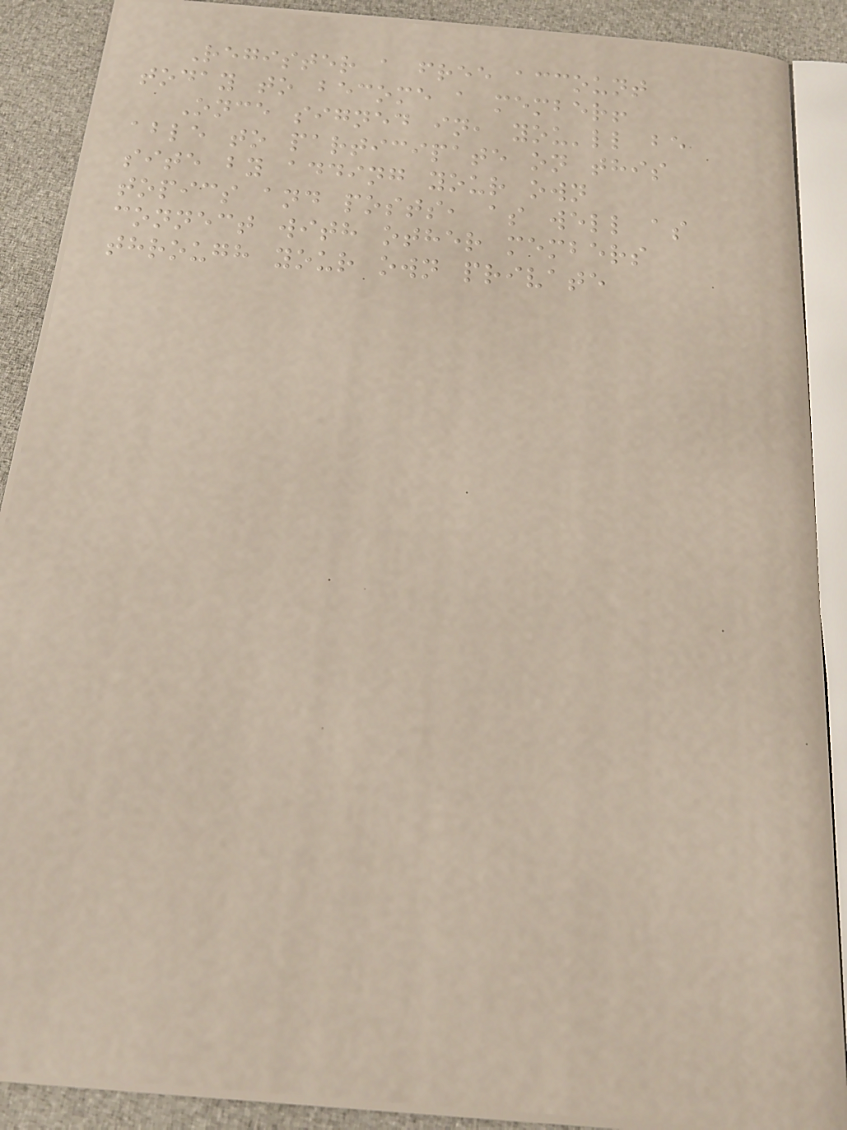Register a free account
today to become a member!
Once signed in, you'll be
able to participate on this
site by adding your own
topics and posts, as well as
connect with other members
through your own private
